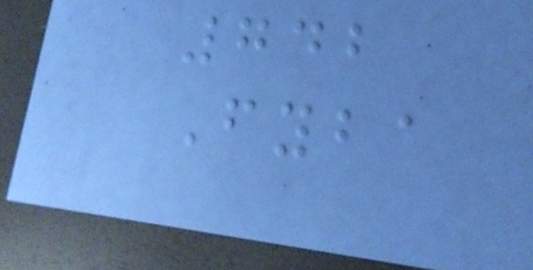742
Fyba
